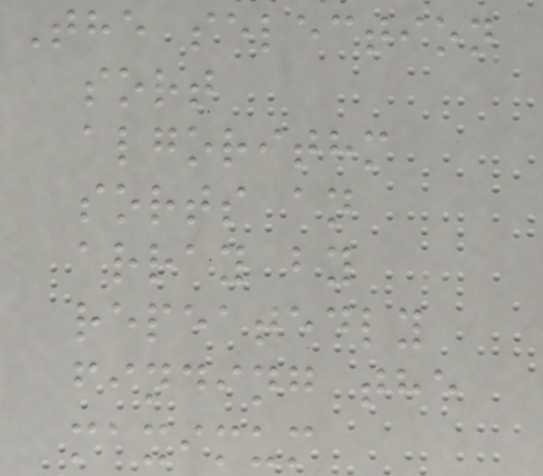The selection
sort
algorithm
sorts an
array by
repeatedly
finding the
maximum
